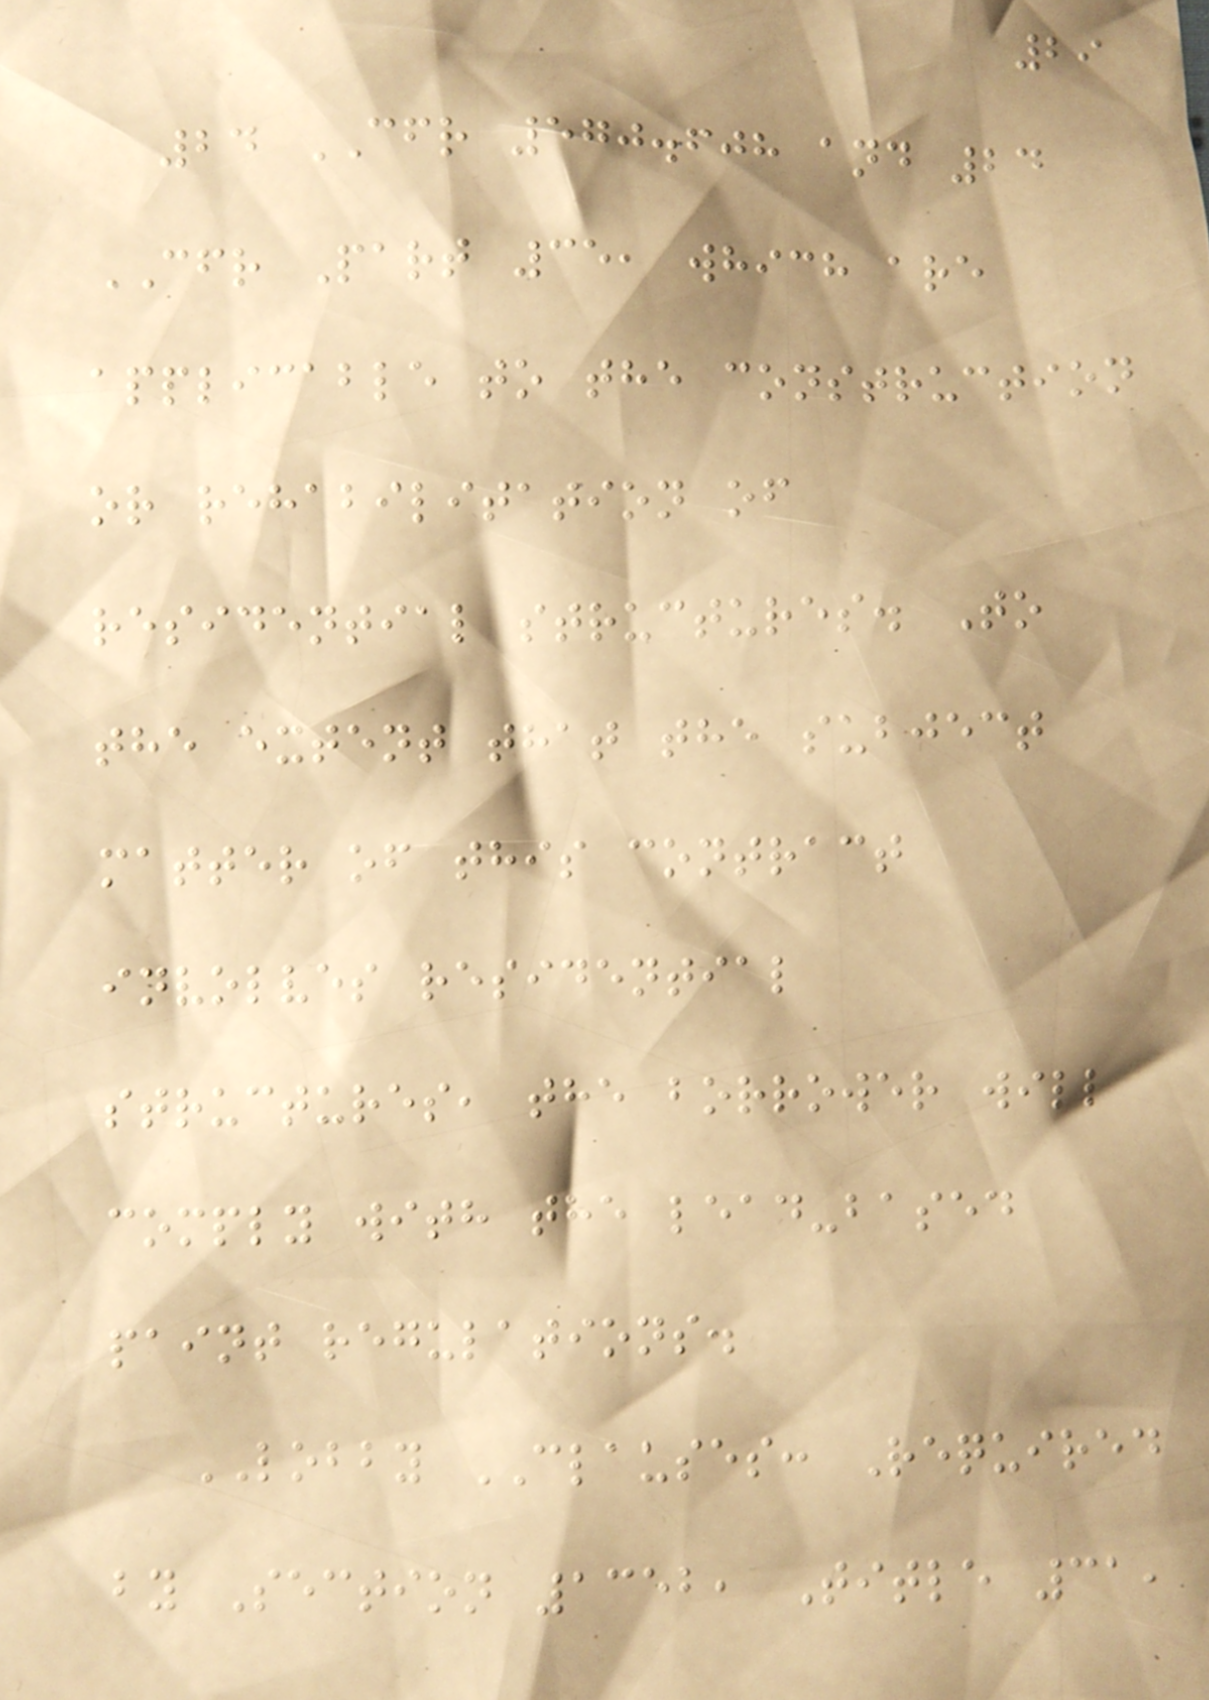29
24 CFR 570.608 and 24
CFR Part 35, which are
applicable to the construction
or rehabilitation of
residential structures. To
the extent that the subject
matter of this contract
involves residential
structures, the borrower will
comply with the lead-based
paint regulations.
LOBBY CLAUSES: Required
by Section 1352, Title 31,
